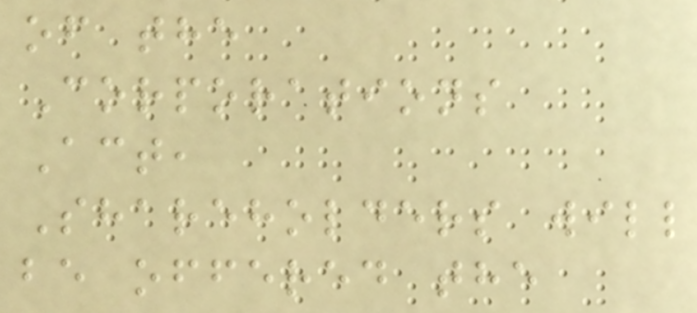of the
Corporations
Act,
Shareholders will
be offered the
